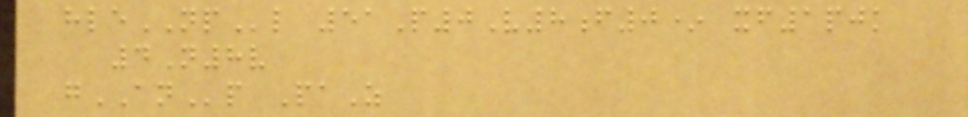hleNPl 51P0V8f0* xf1pjk
4N8v
gANp PaZ
